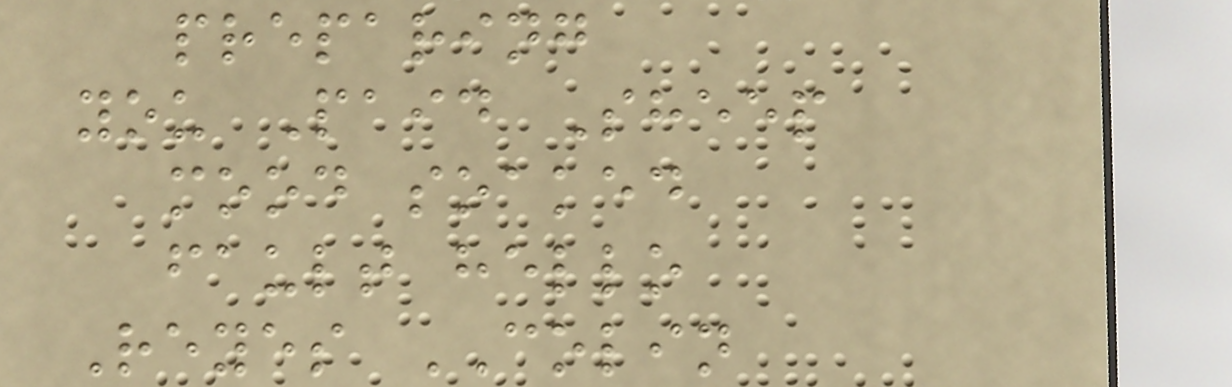preparing
you Paid Sheep
mood soaked
fault hello
Reyes COLIN
